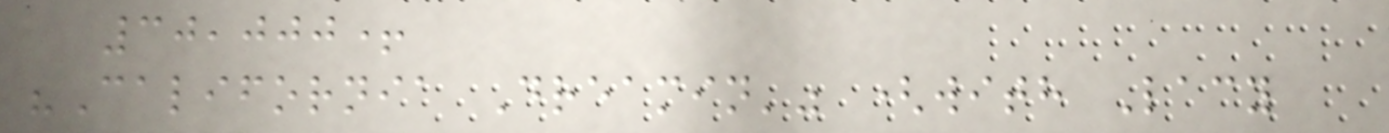30,000+
"California Dreamin'" (with Lacy
